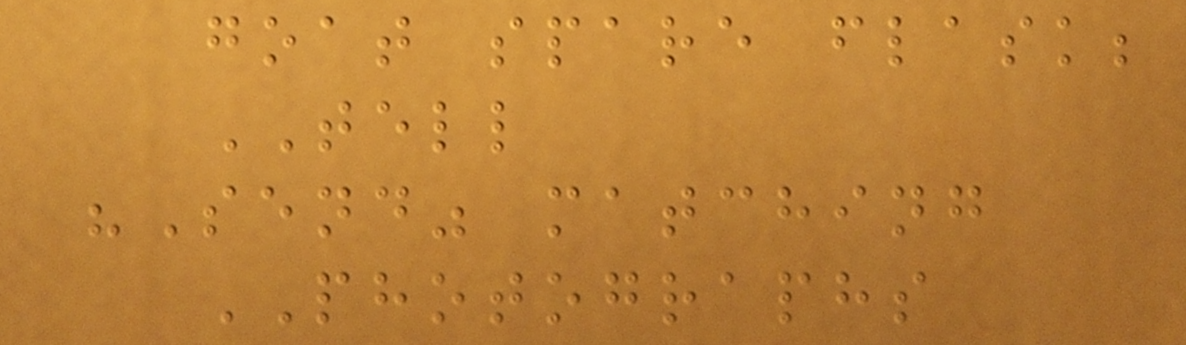goat spare flask;
TELL
"Send" matching
PHOTOGRAPHS
